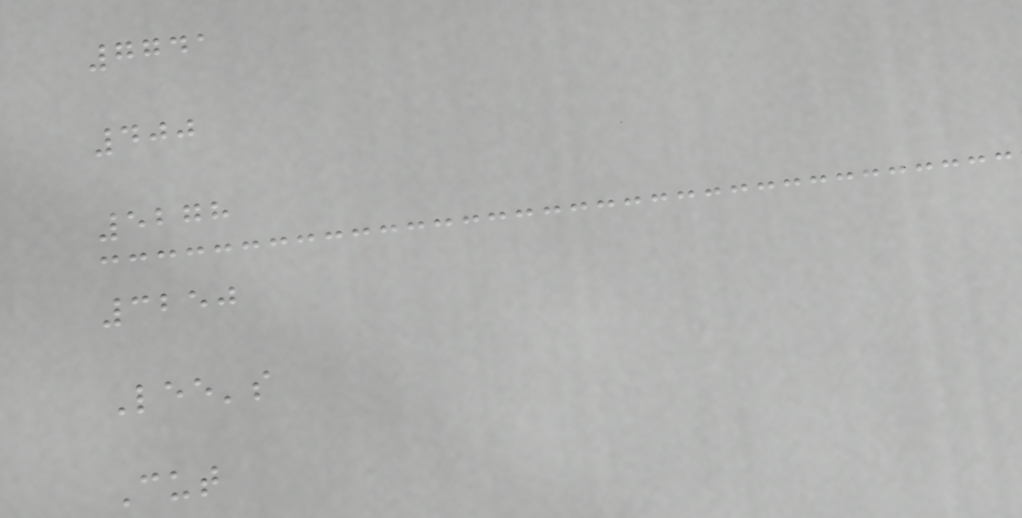7741
400
5278
3250
Lee's
Cut
